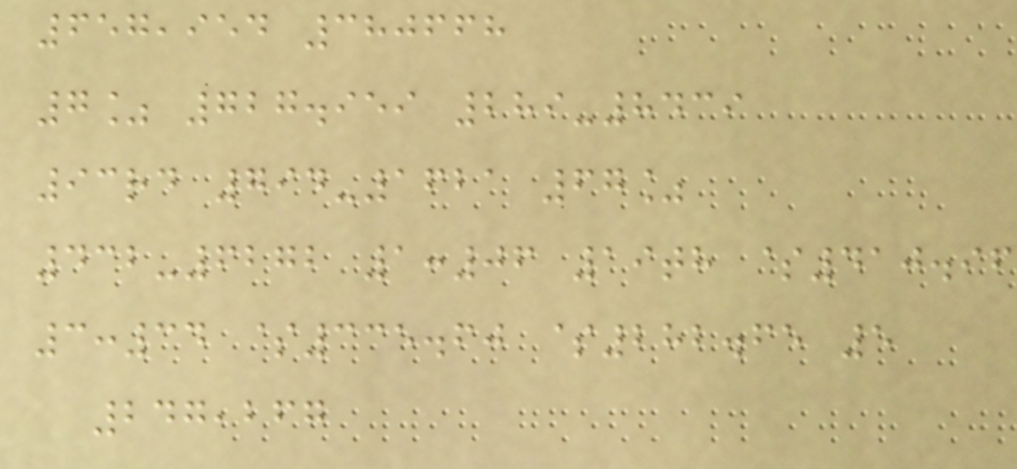657,954 380668
7% 727.959 289-8439
93rd 794-1621 67%
432-6272 1:06 19th $410.96
3:34 $335.60 $282.65 5
247,267
